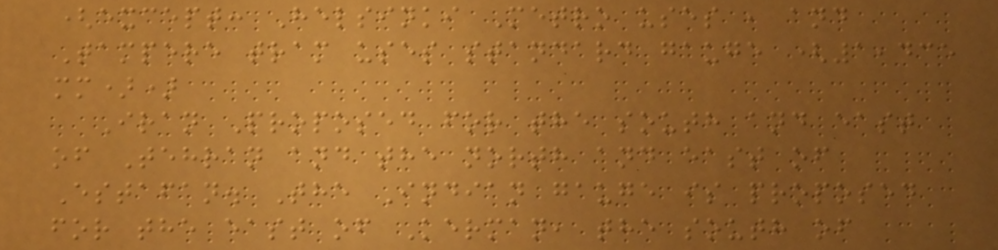(except: Helsinki Metro uses , and
Tampere tram uses standard gauge (1,435
mm))
Iran Proposed for the south and east
of Tehran and the north and east of
Estafan. The Indian gauge is proposed
for the east of Kerman, the south of
